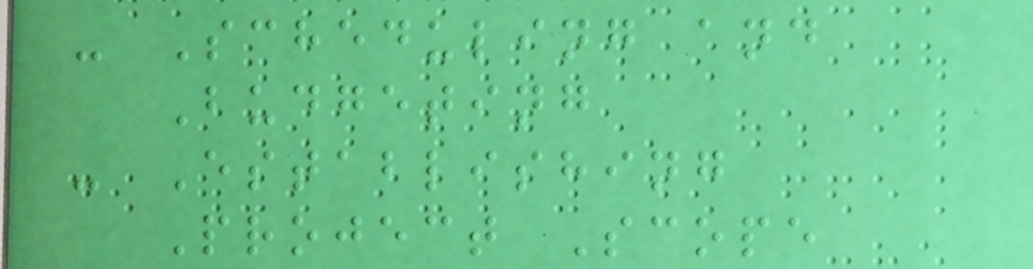- Scheduling and
Budgeting
- Establishing
Project Scope
